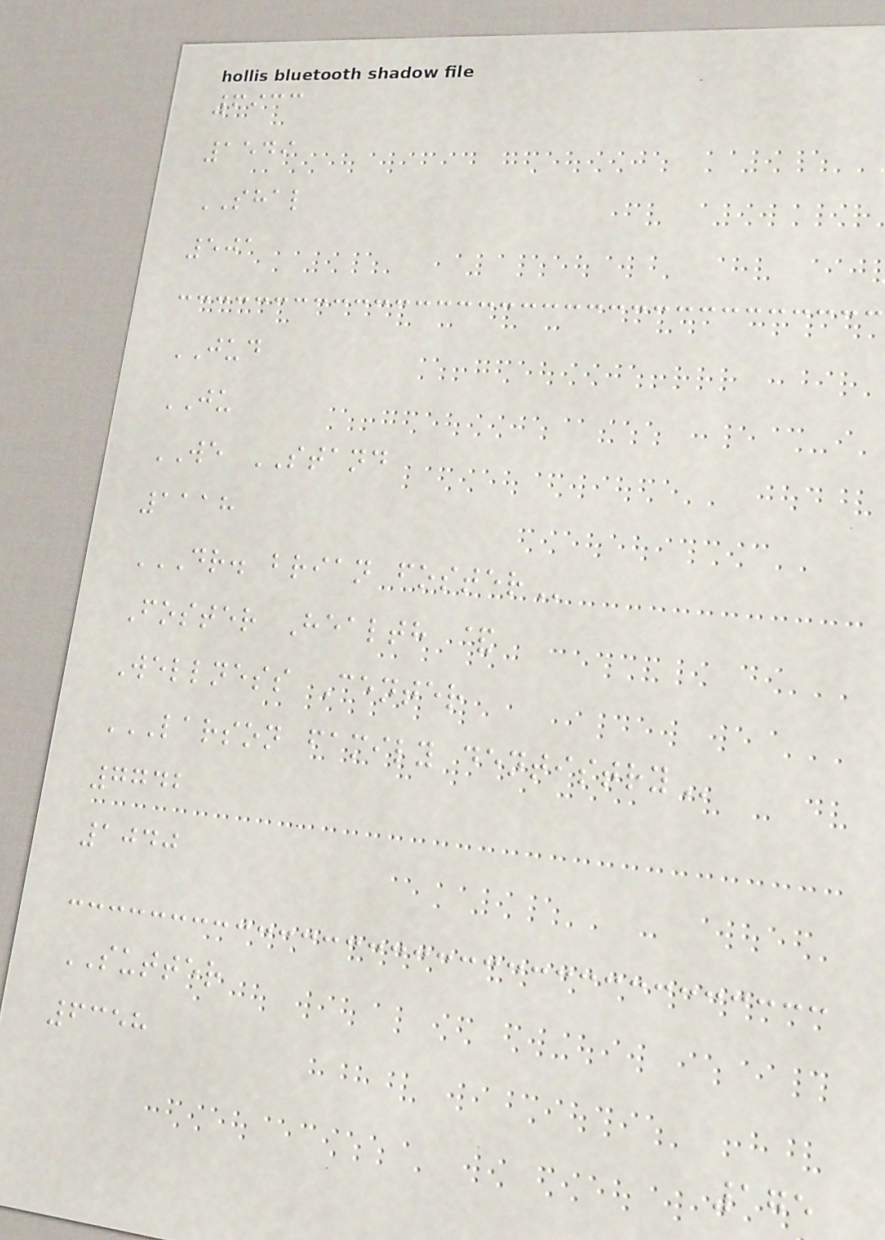6933
1549
SHAL
501
JUD
JU
WE STAND
1118
DR. BRIAN FOSTER
Foster Health &
Wellness Center
LARSON FAMILY DENTISTRY
7742
1040
SUTTER
6358
175
